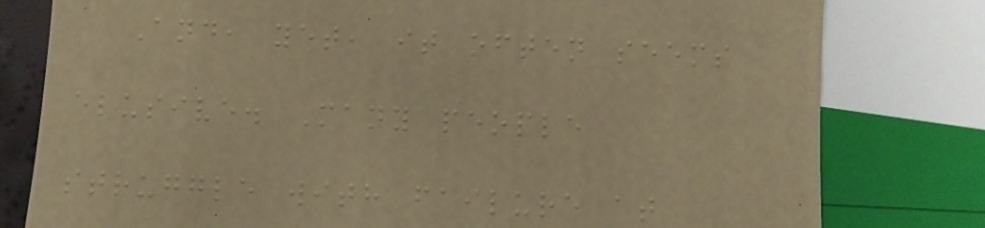And, yet, it often seems
elusive. Many people
struggle with failure at
